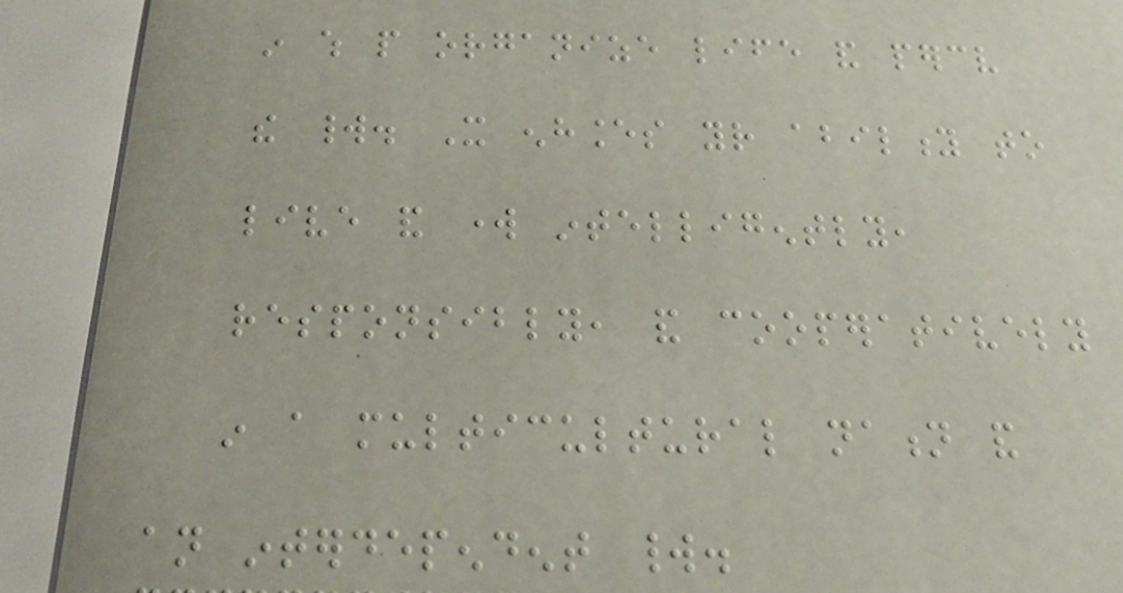in which people organize life and perceive
the world. It enhances your ability to
live and work intelligently,
responsibly, and cooperatively
in a multicultural nation and
an interdependent world.
